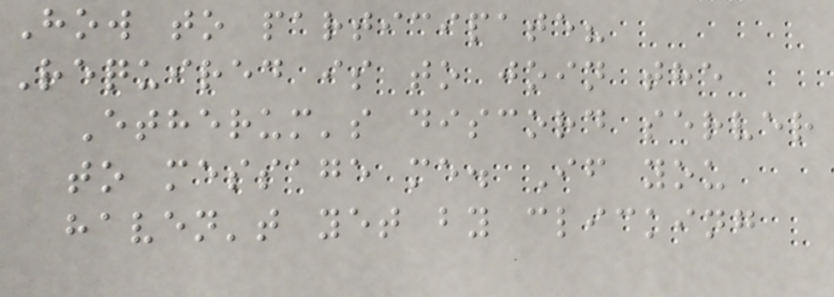How to participate?
Required is to join the
Etherum's discord server
to message me. If you
haven't yet by clicking
